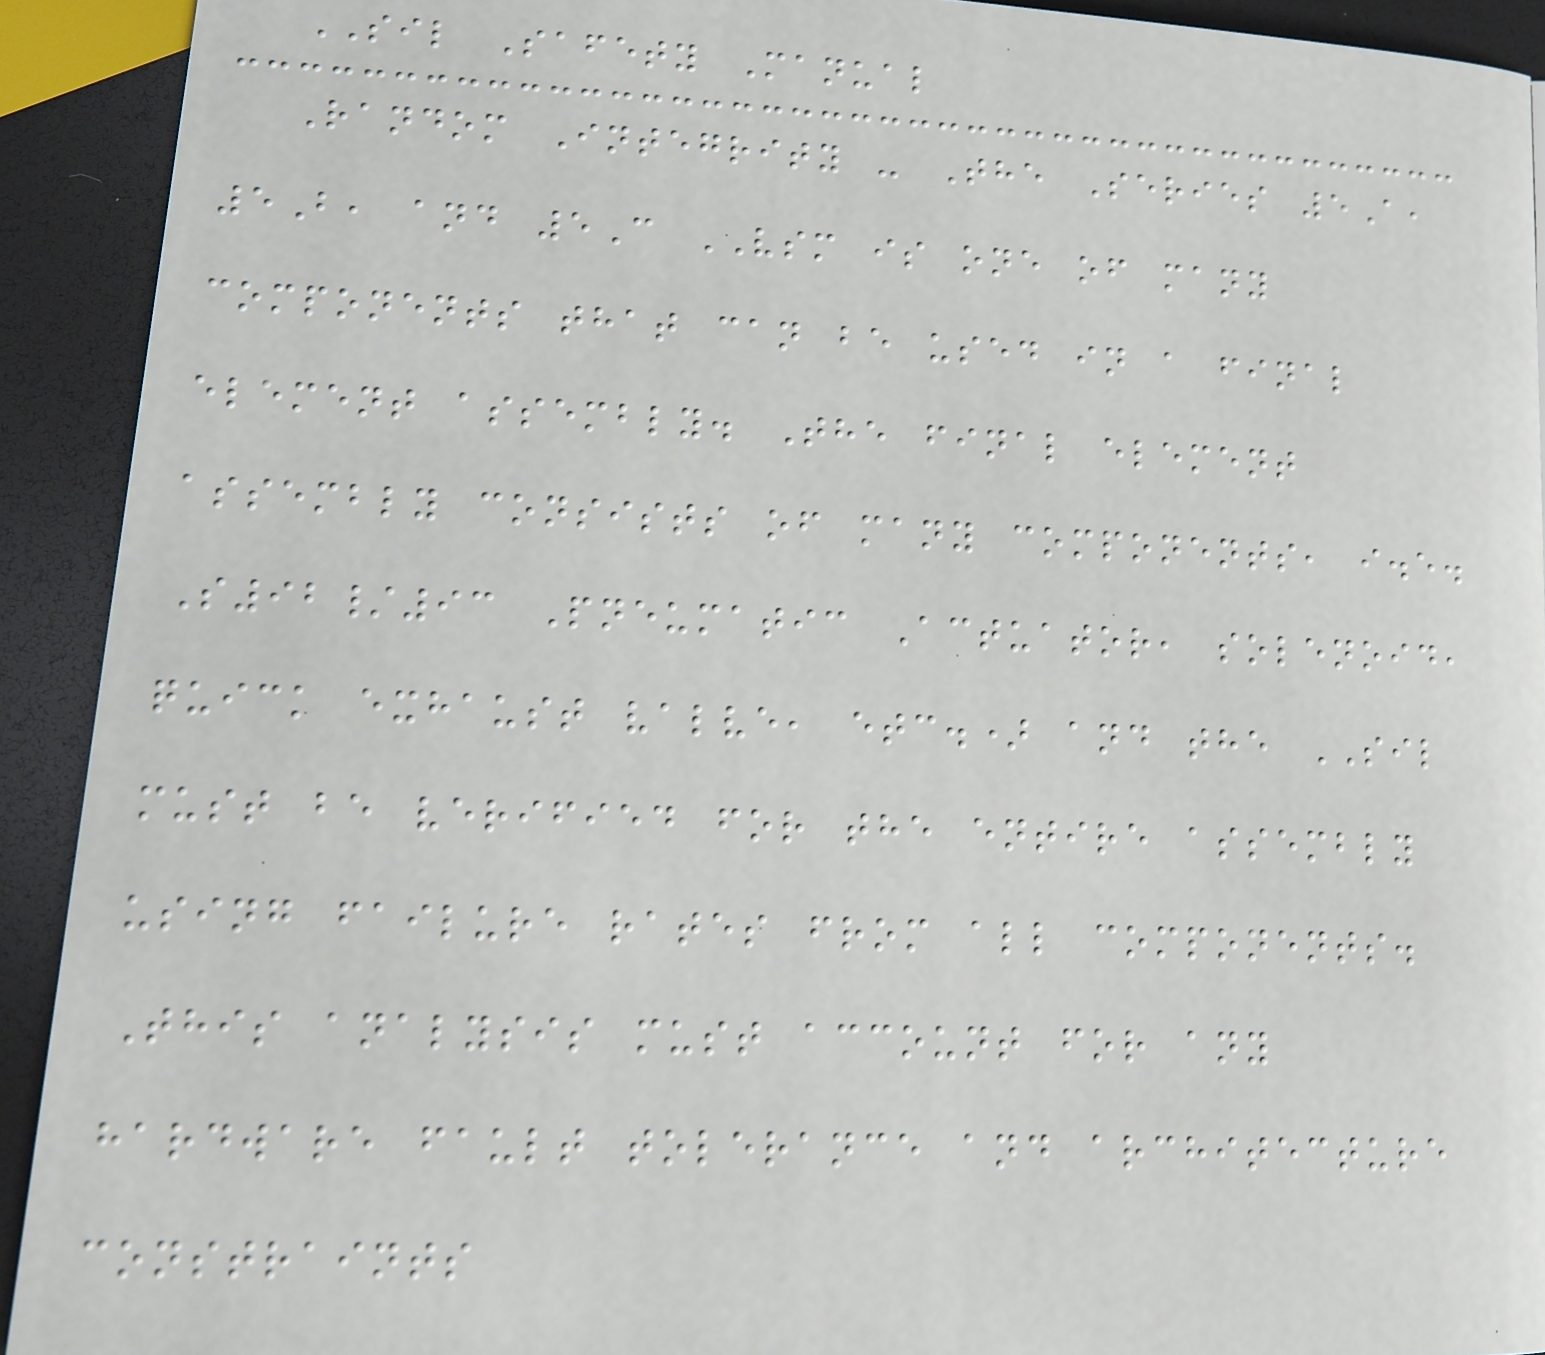SIL Safety Manual
Random Integrity - The Series 5A,
5B, and 5C VSM is one of many
components that can be used in a final
element assembly. The final element
assembly consists of many components, i.e.
S92/93 Pneumatic Actuator, solenoid,
quick exhaust valve, etc.) and the SIL
must be verified for the entire assembly
using failure rates from all components.
This analysis must account for any
hardware fault tolerance and architecture
constraints
